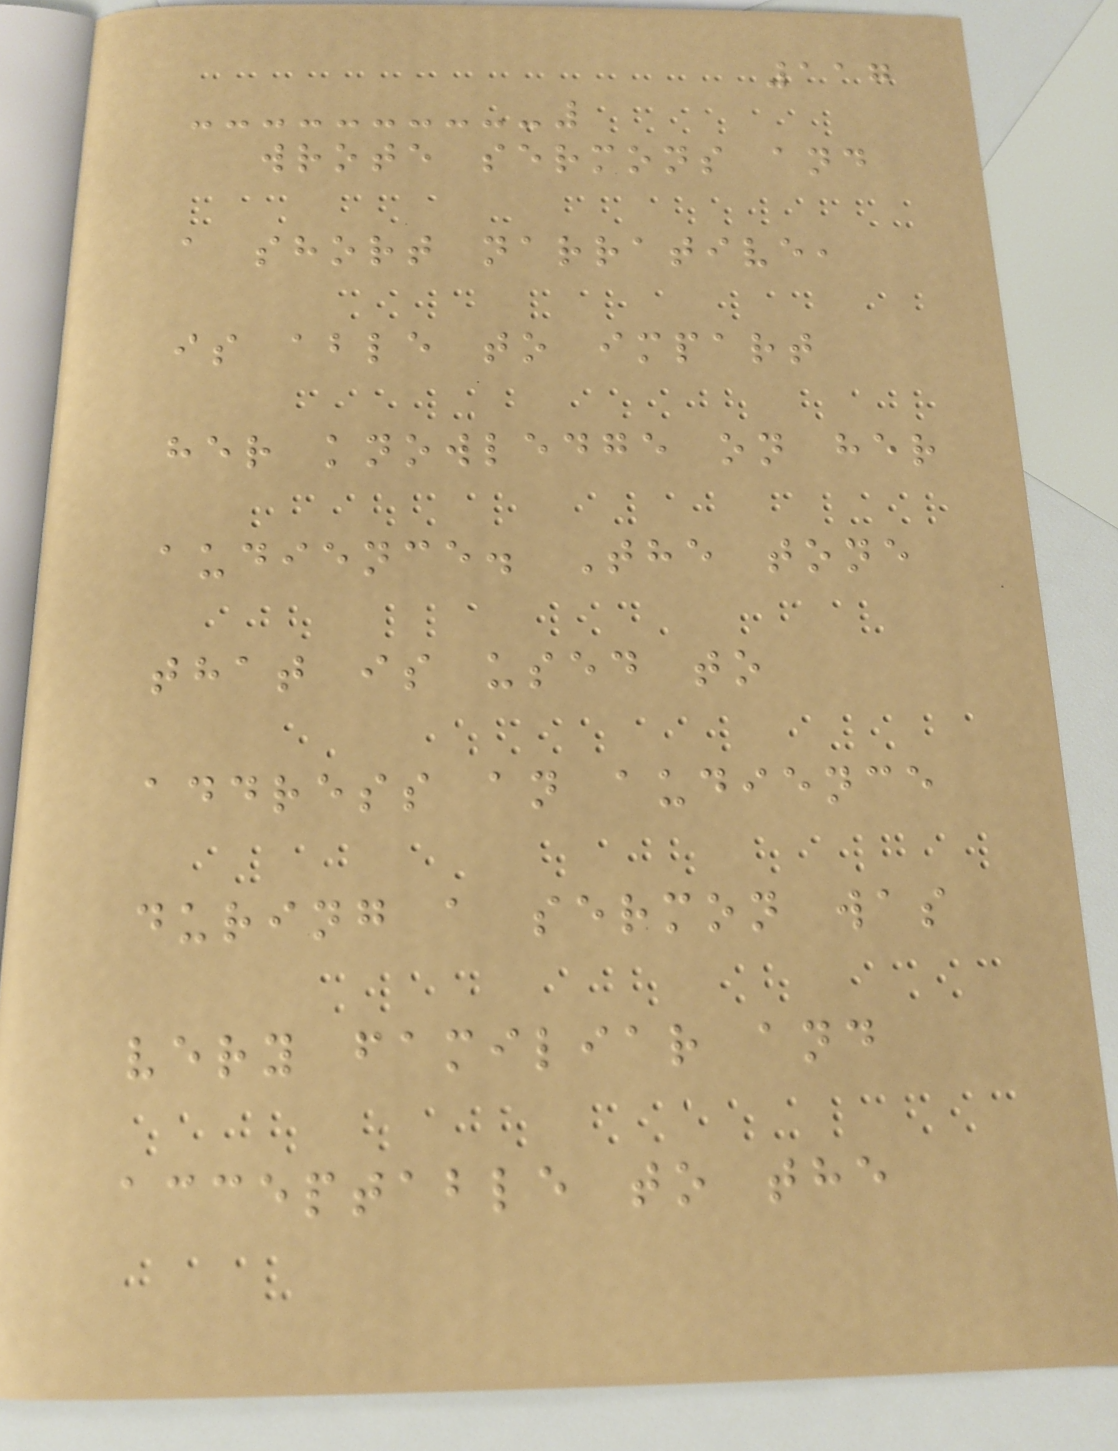117
wrote sermons and
a short narrative,
is able to impart
her knowledge on her
audience. The tone
that is used to
address an audience
during a sermon was
very familiar and
acceptable to the
